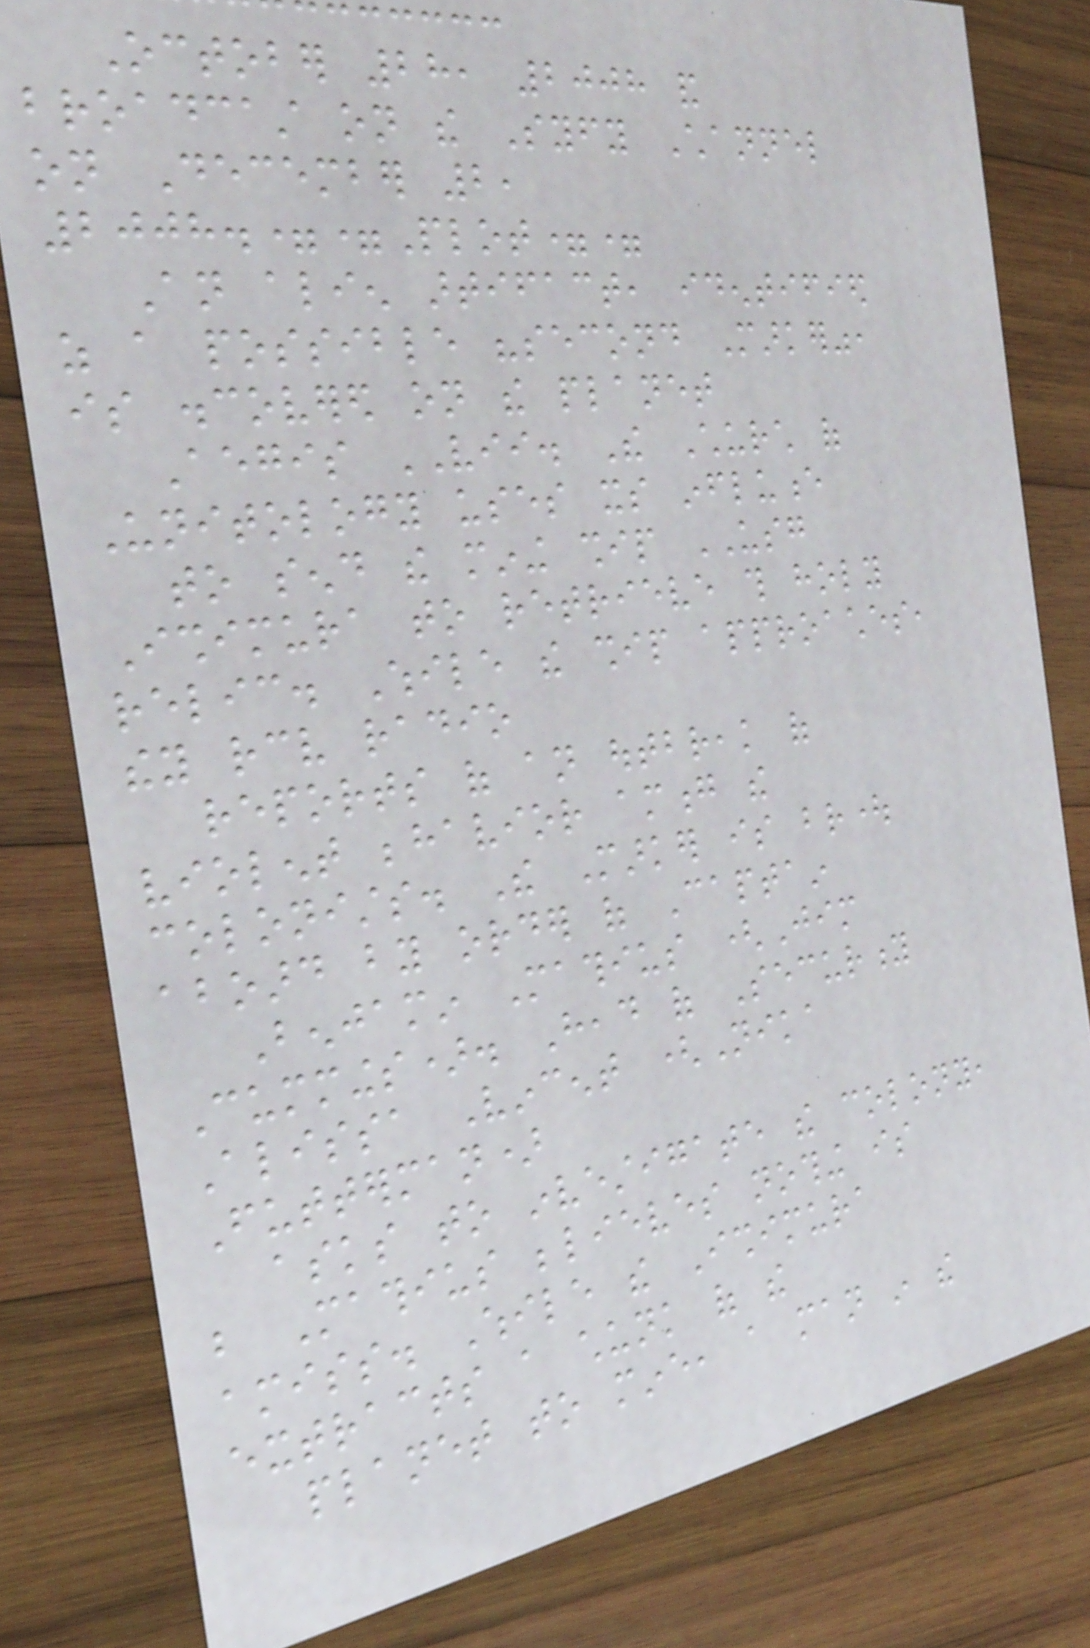October 28, 2008 and
broadcast on the Syfy Channel
on December 2,
2008.==Plot==
An alien artifact, identified
as a possible "second Marker",
is discovered on the planet
Aegis VII. The Church of
Unitology uses its influence
to send the mining ship USG
Ishimura to retrieve this holy
relic. While the ship approaches,
they receive radio
reports of an outbreak of
violent behavior among the
colonists. The Marker is brought
aboard by order of Captain
Benjamin Mathius (Jim
Cummings). Head of Security
Alissa Vincent (Nika
Futterman)
asks to investigate the colony,
but Mathius believes nothing is
amiss. While the Ishimura
extracts a chunk of the
planet to mine, a man in the
